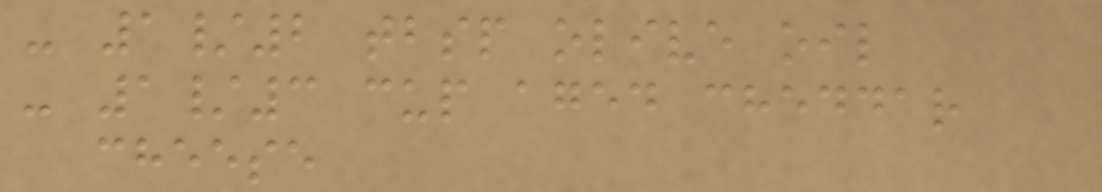- 1/2 tbsp olive oil
- 1/3 cup aged cheddar
cheese
